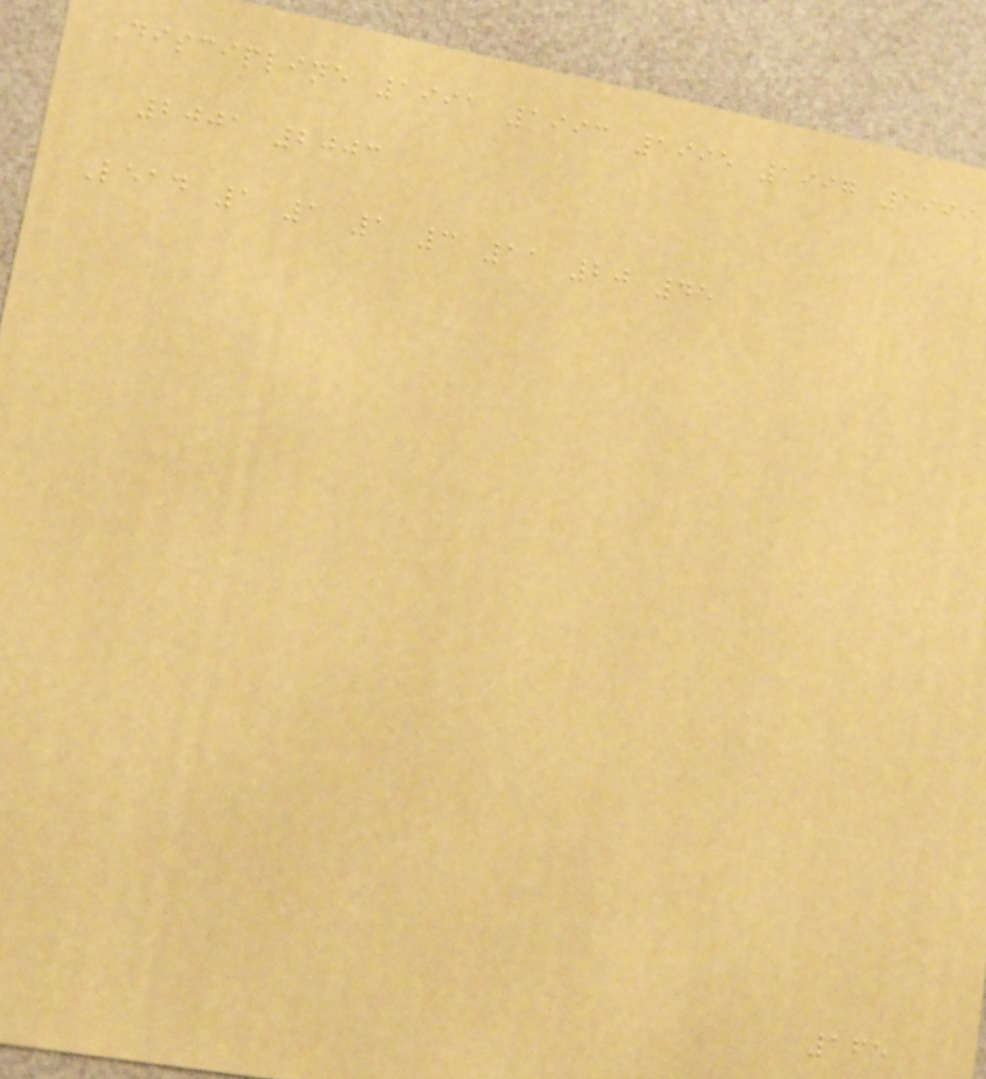Discipline 1991 1993 1995 1997 1999
2001 2003
Lead 1 1 1 3 11 20 45
165
